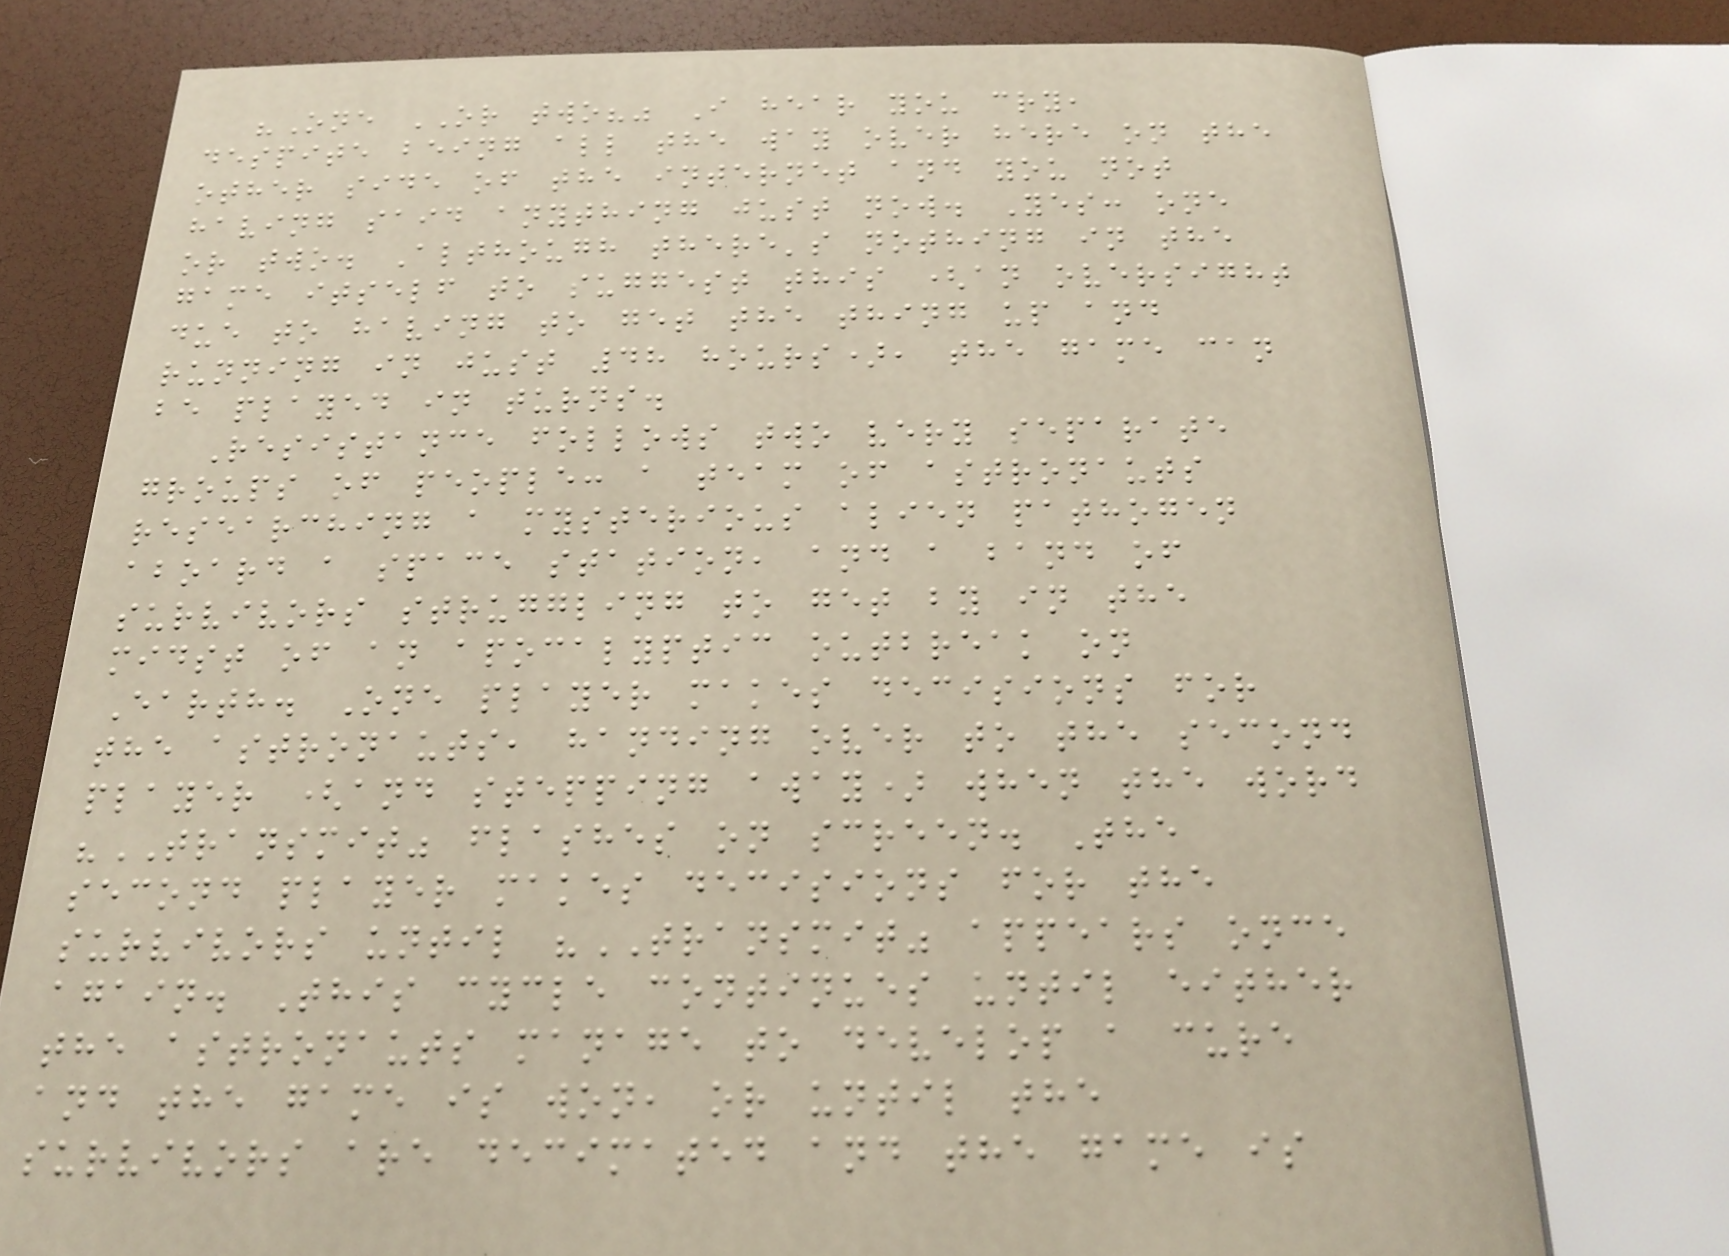"One OR two?" I hear you cry,
despite being all the way over here on the
other side of the internet and you not
having said anything just now. Yes: one
or two. Although there's nothing in the
game itself to suggest this (an oversight
due to having to get the thing up and
running in just 48 hours), the game can
be played in turns.
Resistance follows two very separate
groups of people: a team of astronauts
researching a mysterious alien pathogen
aboard a space station, and a band of
survivors struggling to get by in the
midst of an apocalyptic outbreak on
Earth. One player makes decisions for
the astronauts, handing over to the second
player (and stepping away) when the word
"TRANSMIT" flashes on screen. The
second player makes decisions for the
survivors until "TRANSMIT" appears once
again. This cycle continues until either
the astronauts manage to develop a cure
and the game is won, or until the
survivors are decimated and the game is
